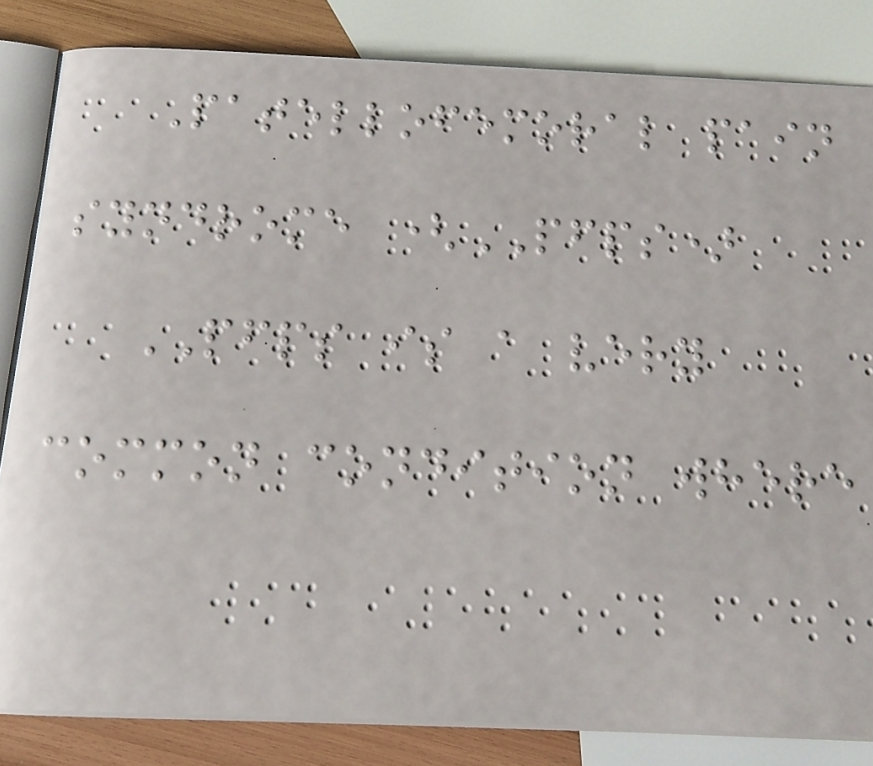Patellofemoral pain
syndrome (PFPS)
PFPS is a very
common condition where
